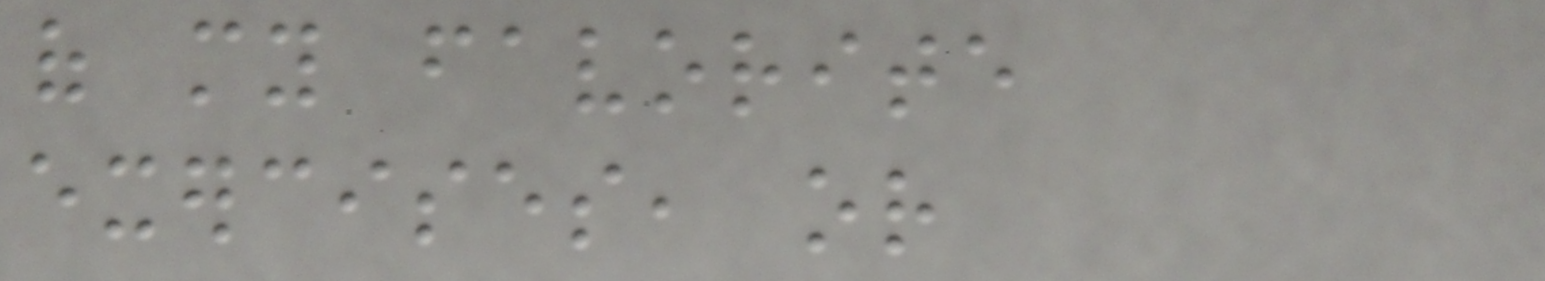of my favorite
exercises, or
